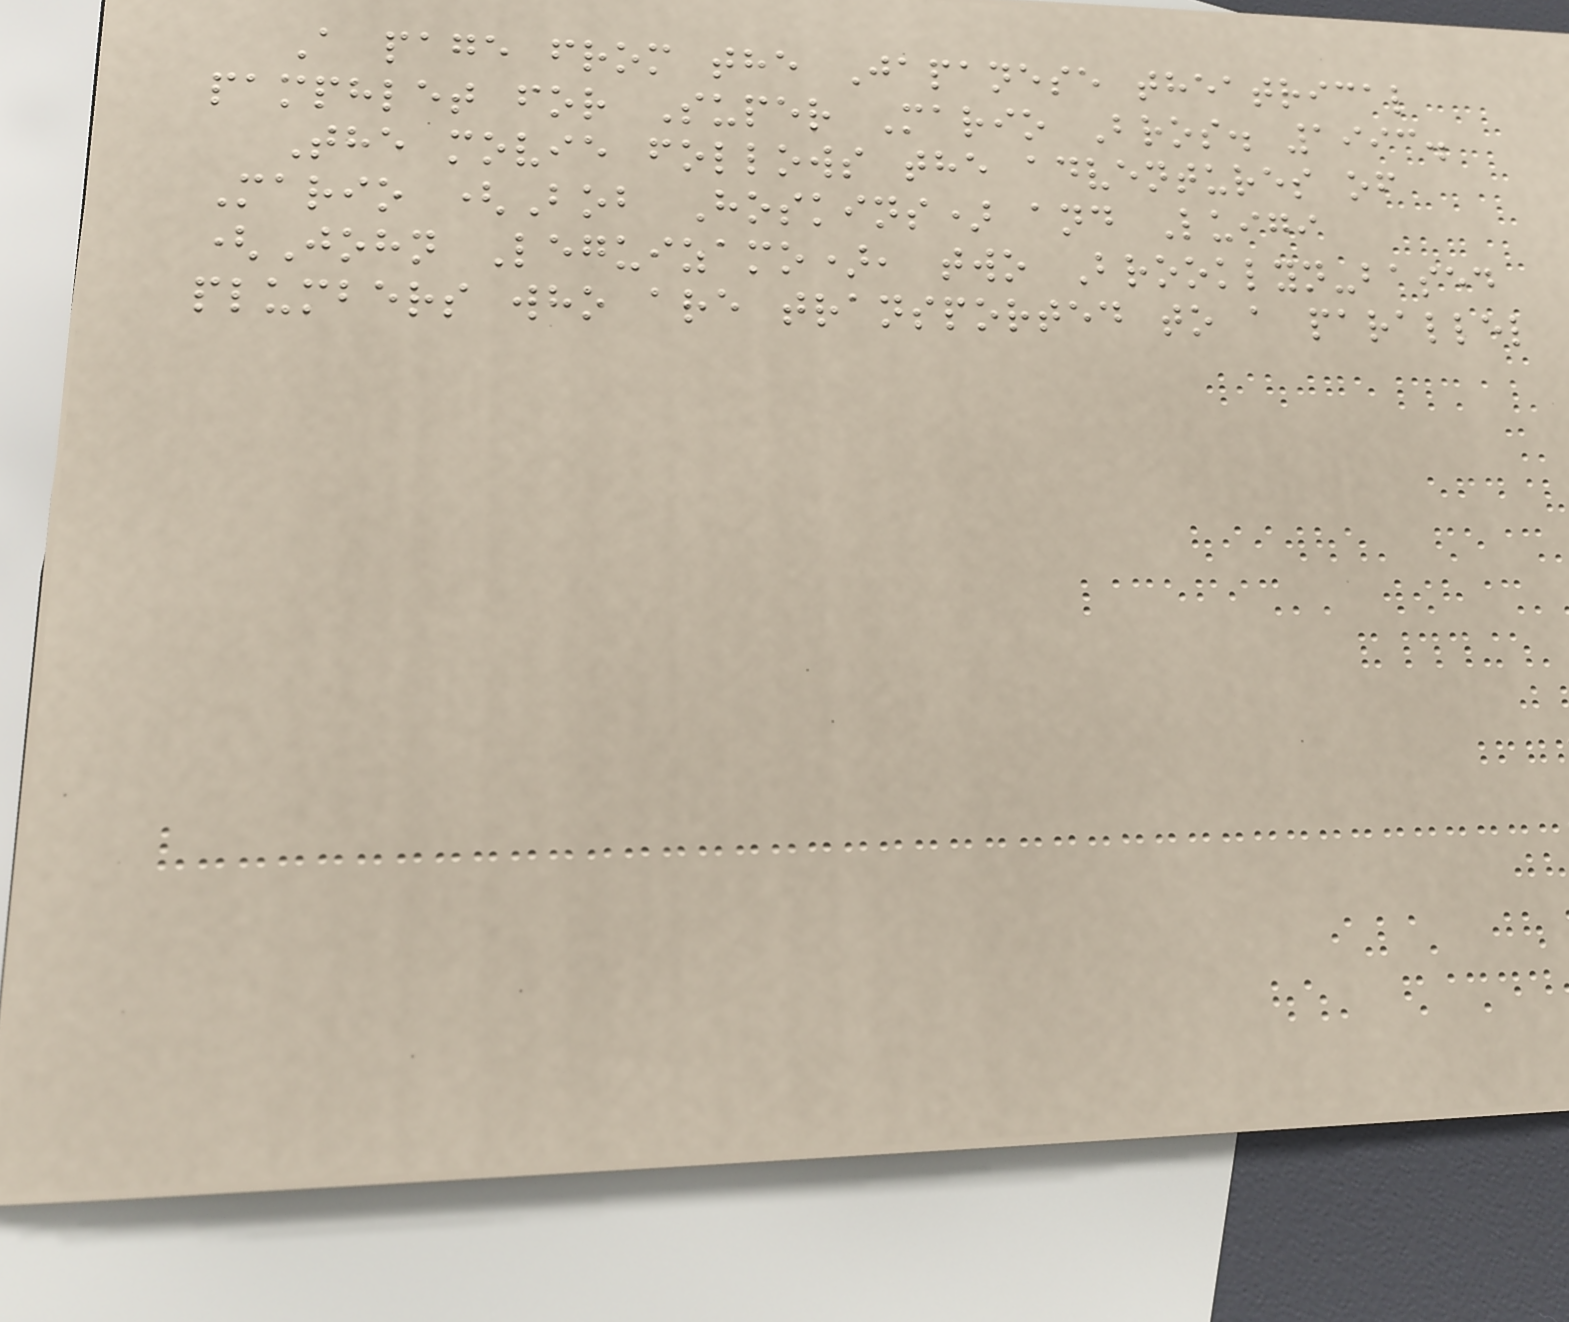A page from the Japanese theatrical
pamphlet for Super Mario Bros. 1993.
The movie follows the adventures of
Mario (Bob Hoskins) and Luigi
(John Leguizamo), two Brooklyn-based
plumbers who are transported to a parallel
